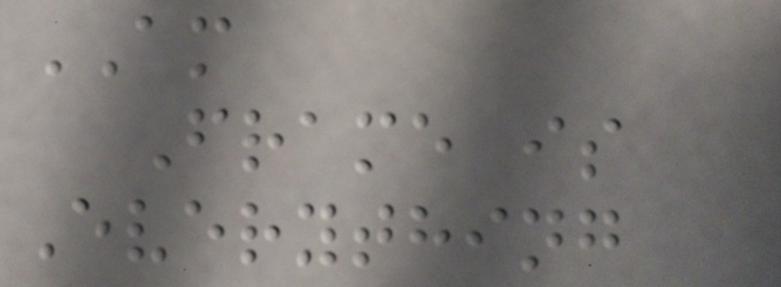AM
Frame is
Everything
